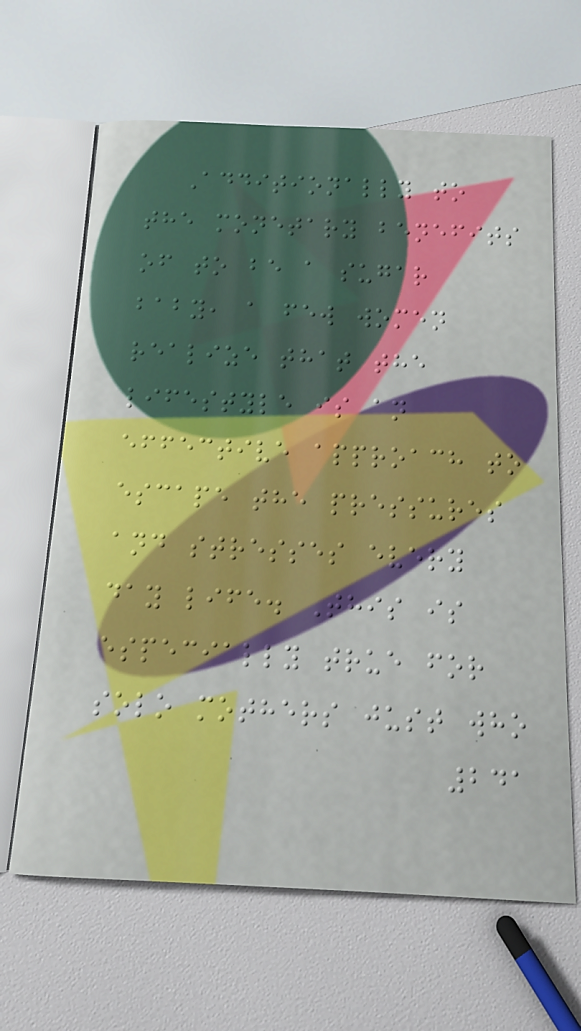Additionally to
the monetary benefits
of to be a sugar
baby, a few women
realize that the
lifestyle is an
effective approach to
escape the pressures
and stresses every
day life. This is
especially true for
solo mothers just who
241
